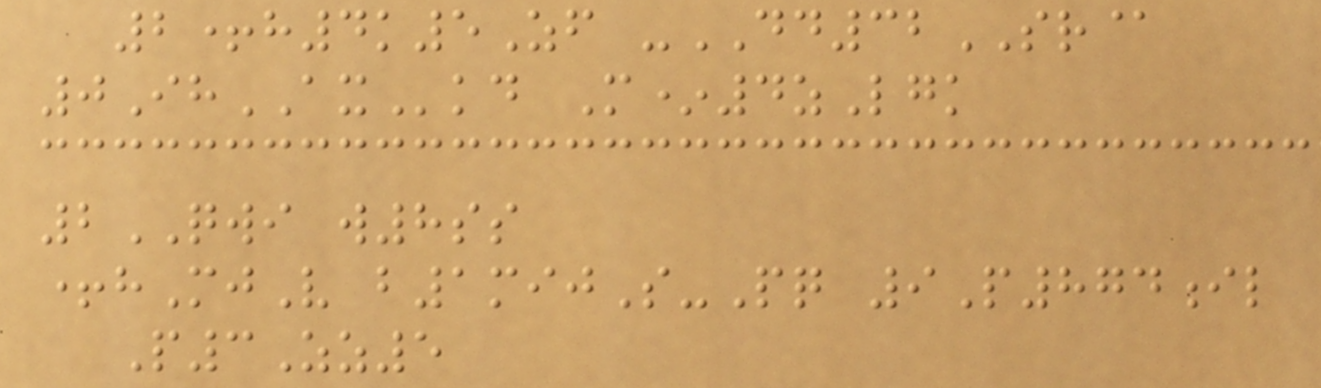2+h4k5Zf -DD32SR@
0IhAXkd M*4zLgk
2QWI w8ss
+hMjV b1mijS-Pq 9P874il
P3Zz5
